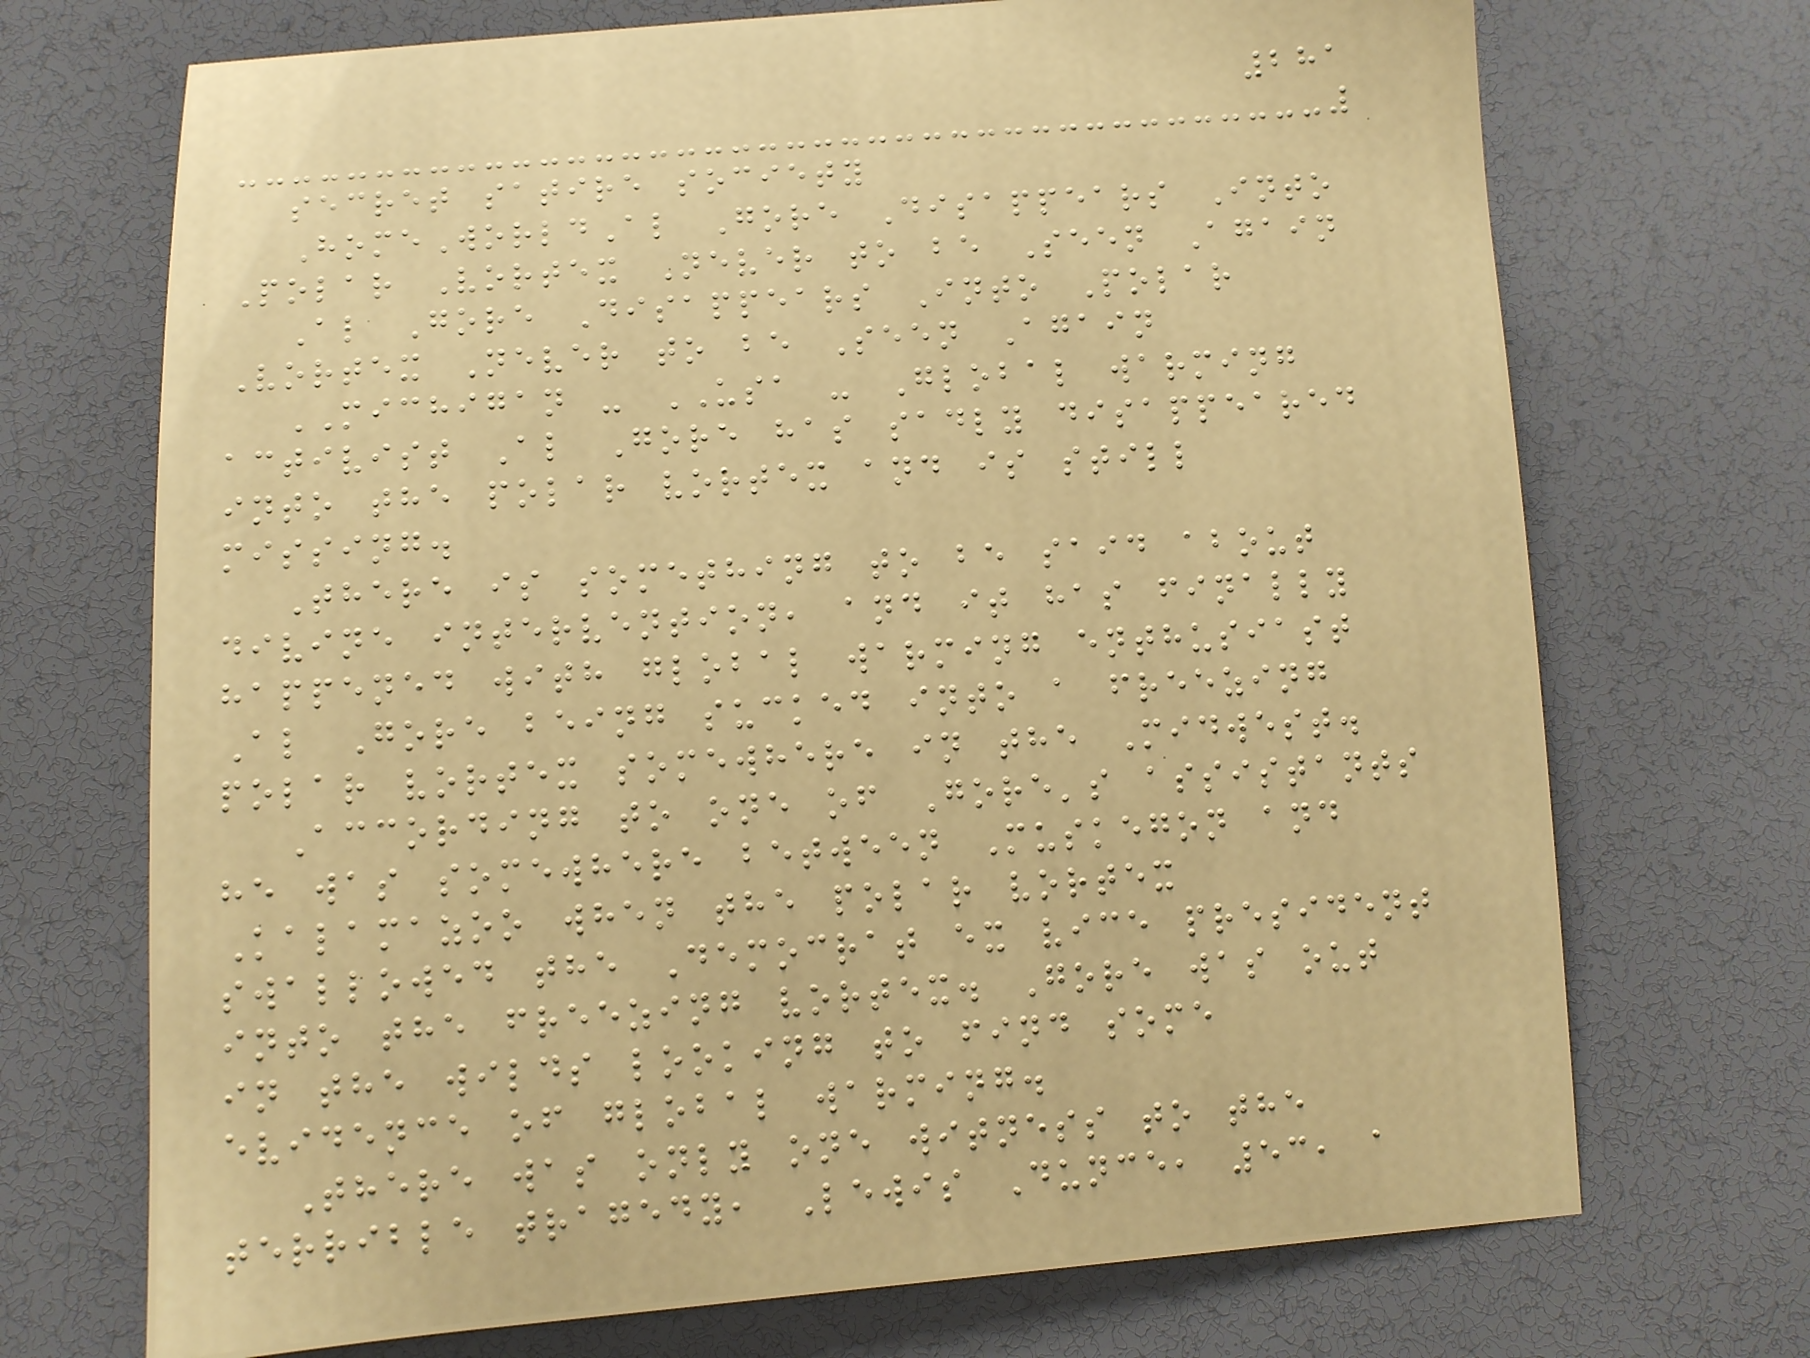281
secret satire society
HomeWorldAl Gore Disappears Into
Polar Vortex Never to be Seen Again
Al Gore Disappears Into Polar
Vortex Never to be Seen Again
MICHIGAN - USA - Global warming
activist Al Gore has sadly disappeared
into the polar vortex and is still
missing.
There is something to be said about
divine intervention, and it has finally
happened with global warming enthusiast
Al Gore being sucked into a freezing
polar vortex somewhere in the Midwest.
According to one of Gore's assistants
he was somewhere between Muskegon and
Kalamazoo when the polar vortex
swallowed the Democrat ex vice president
into the freezing vortex. Gore was out
in the wilds looking to find some
evidence of global warming.
There was only one witness to the
terrible tragedy, Lewis Dunce, 53, a
